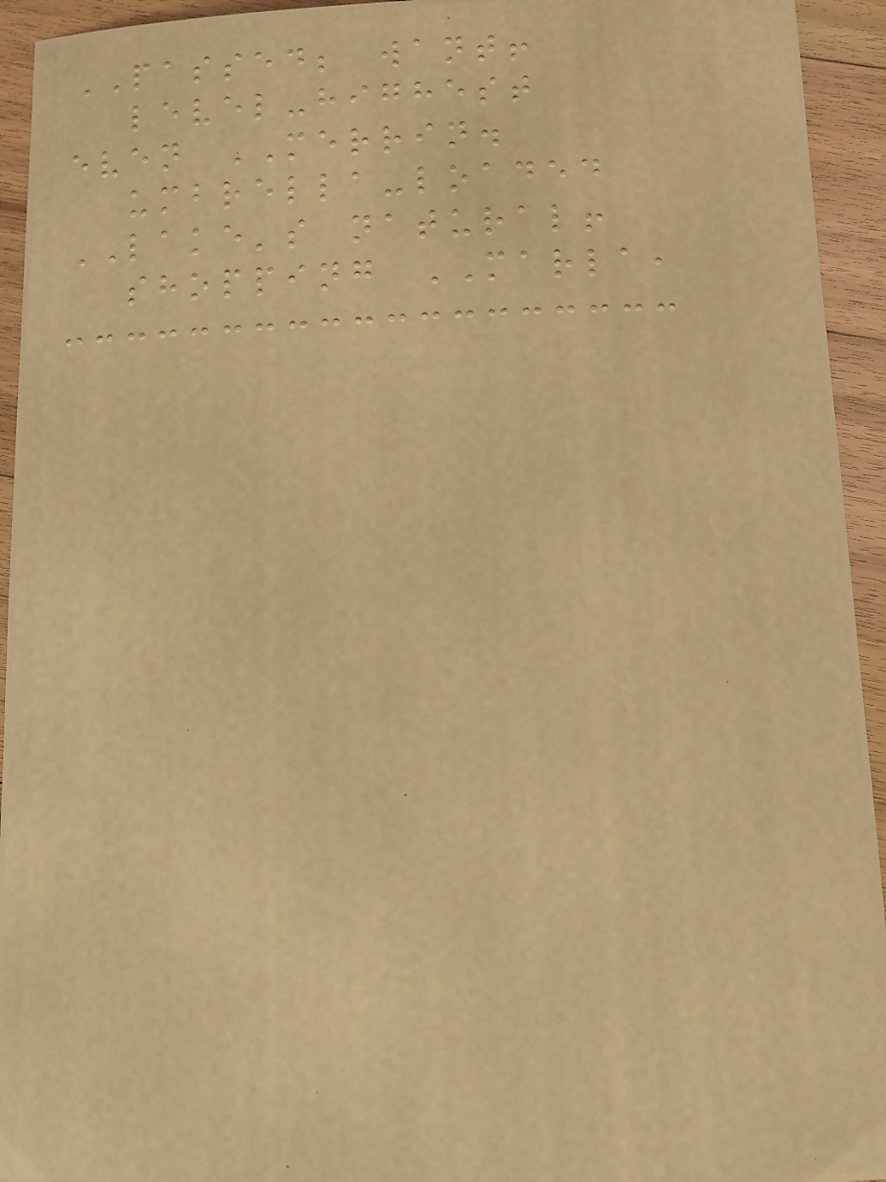PASSED; want!
level-highest
even MERRIN.
umbrella-loaded
LAKE's natural!
shopping MARLA,
